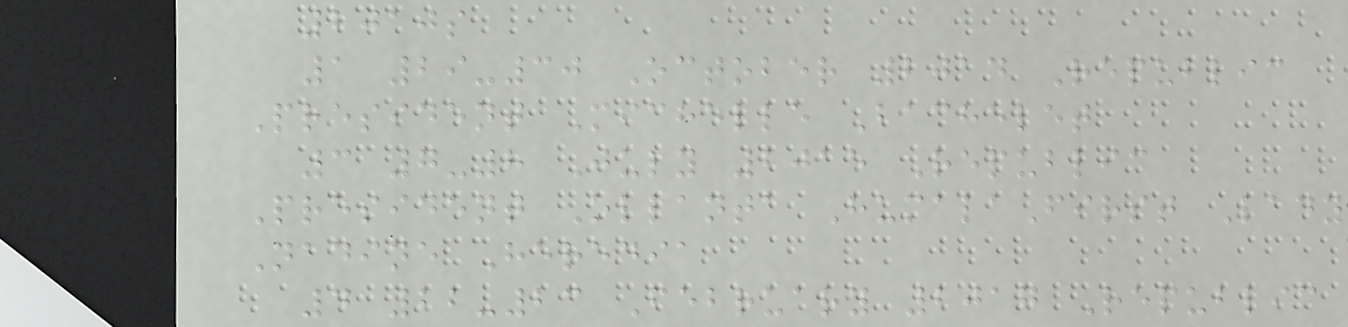2010s
1 29-30 October 2014 Republic
President Michelle Bachelet
3 7-8 July 2015 Republic
President Ollanta HumalaFirst Lady
Nadine Heredia
4 22-23 February 2017 Republic
